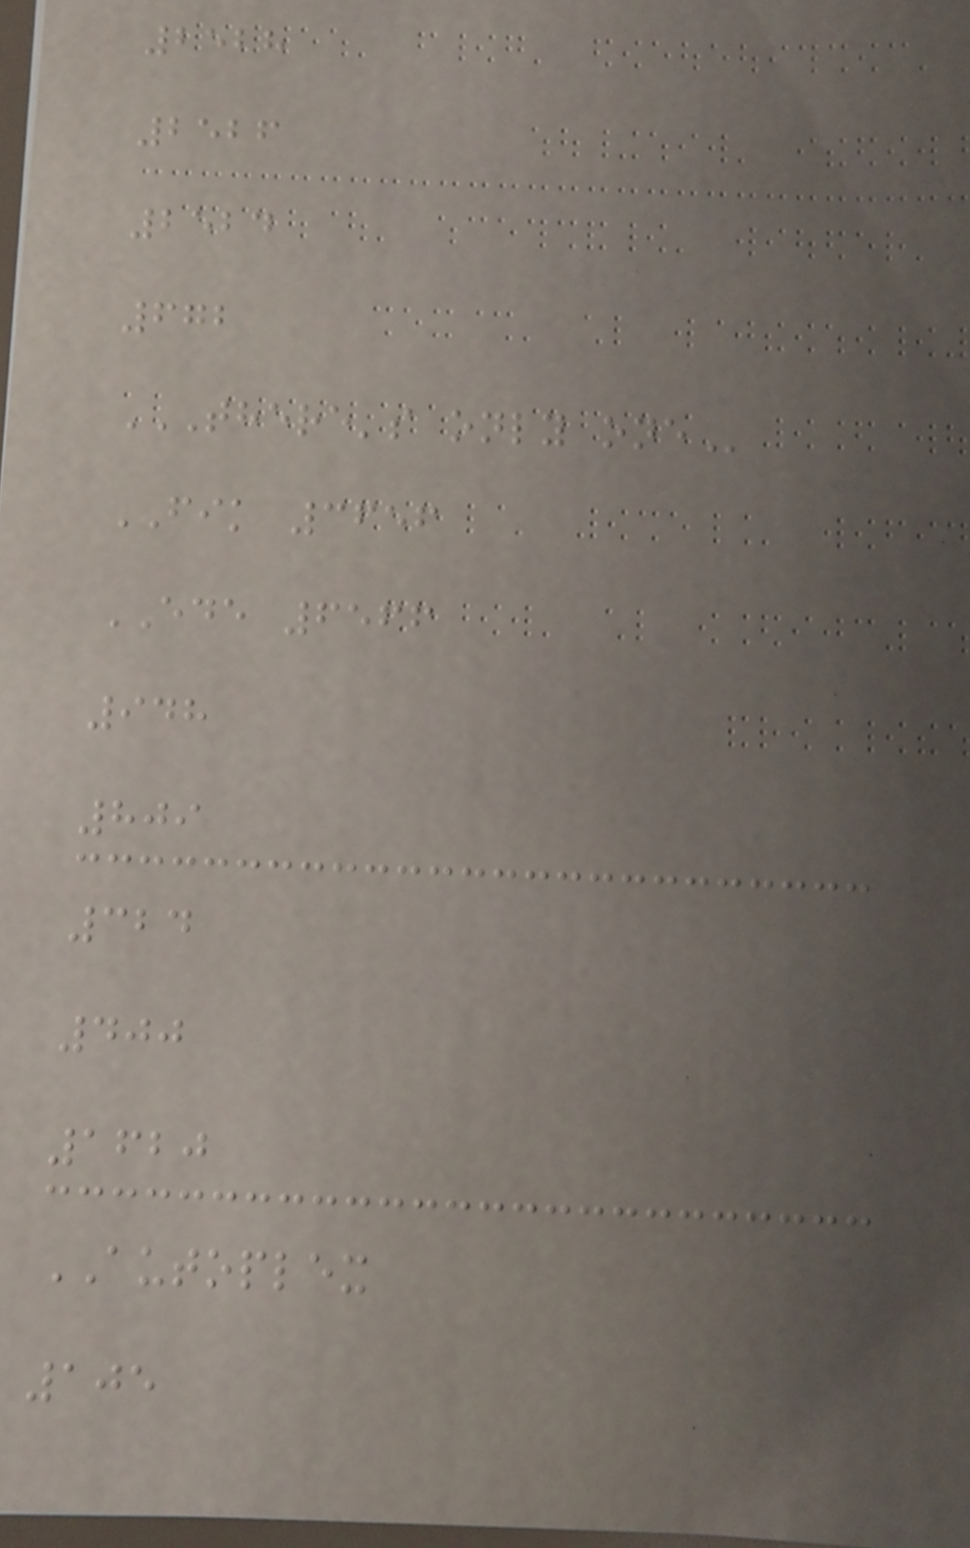2528
2526
2524
672
THERE'S ONLY ONE
FIK 3656
EDE 6566
948
809
324
400
1620
AUTOPLEX
105
